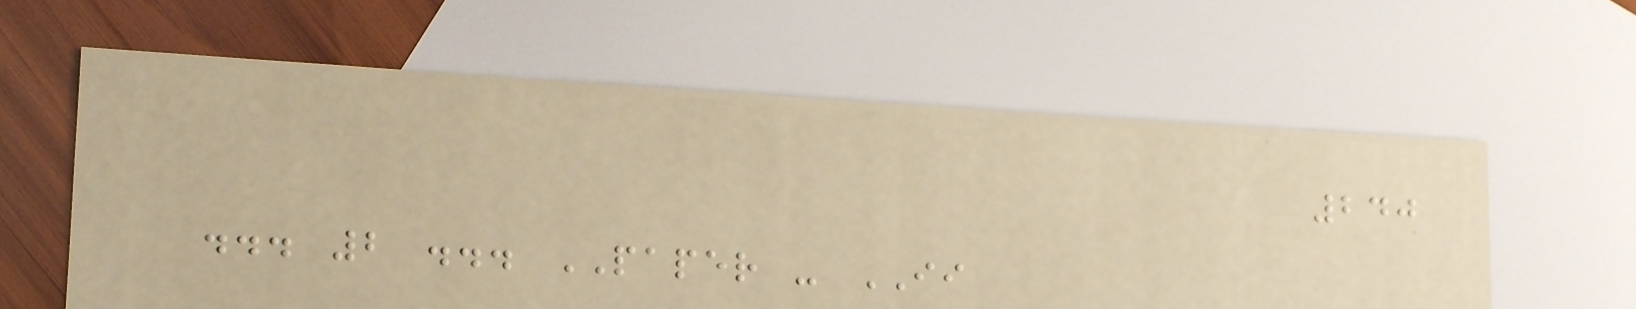240
... 2 ... PAPER - II
